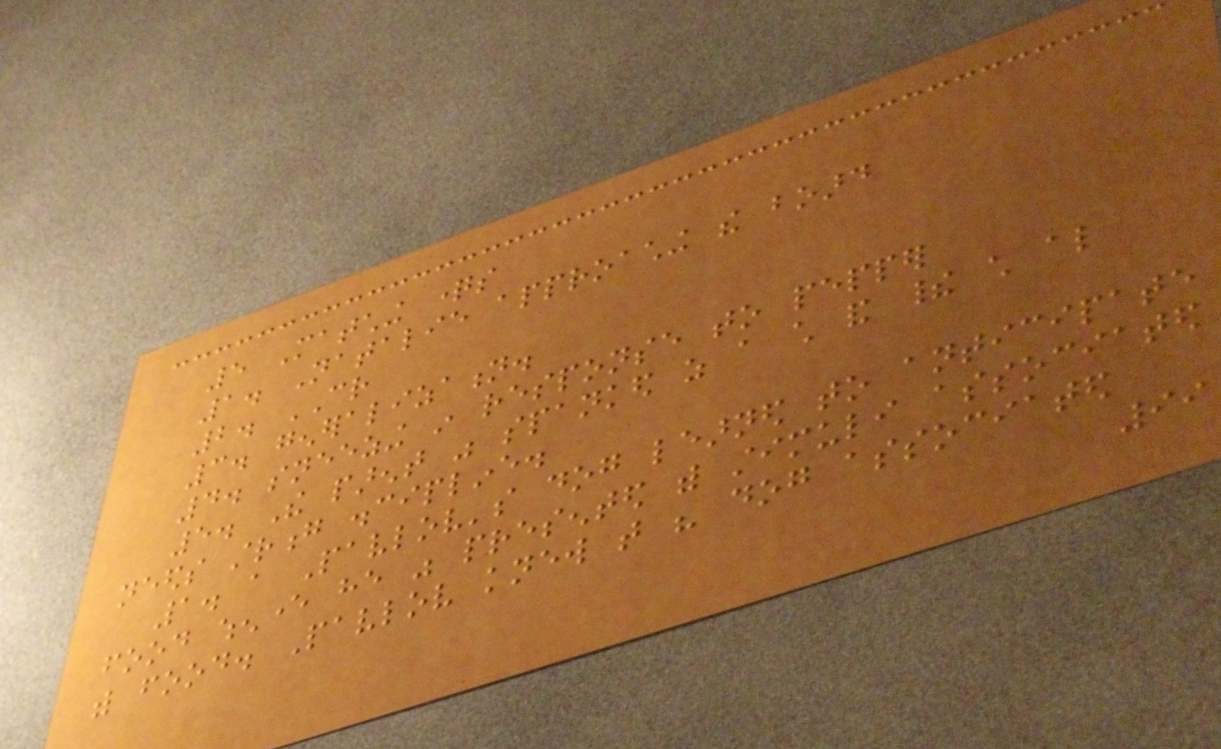5 Matching questions
1. Natalie approaching the board
2. CR
3. generalization.
4. sneezing in response to pepper
5. The parent was spanked as a child and their child also
needs strong discipline.
1. a Pavlov's dog learned to anticipate
food whenever he was presented with stimuli associated
with food. Pavlov knew that his dog associated
99
